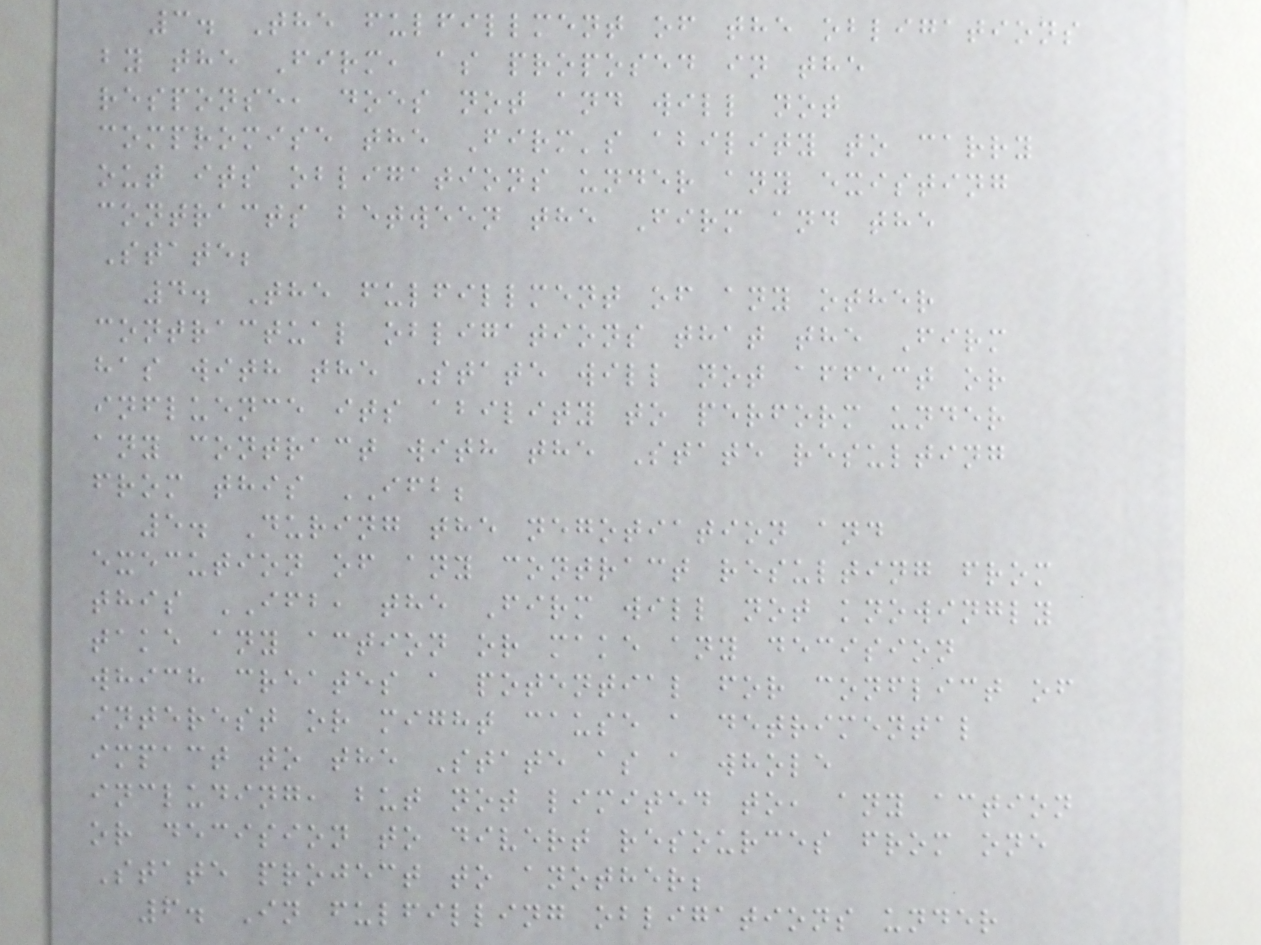3. The fulfillment of the obligations
by the Firm, as proposed in the
response, does not and will not
compromise the Firm's ability to carry
out its obligations under any existing
contracts between the Firm and the
State;
4. The fulfillment of any other
contractual obligations that the Firm
has with the State will not affect or
influence its ability to perform under
any contract with the State resulting
from this IFB;
5. During the negotiation and
execution of any contract resulting from
this IFB, the Firm will not knowingly
take any action or make any decision
which creates a potential for conflict of
interest or might cause a detrimental
impact to the State as a whole
including, but not limited to, any action
or decision to divert resources from one
State project to another;
6. In fulfilling obligations under
